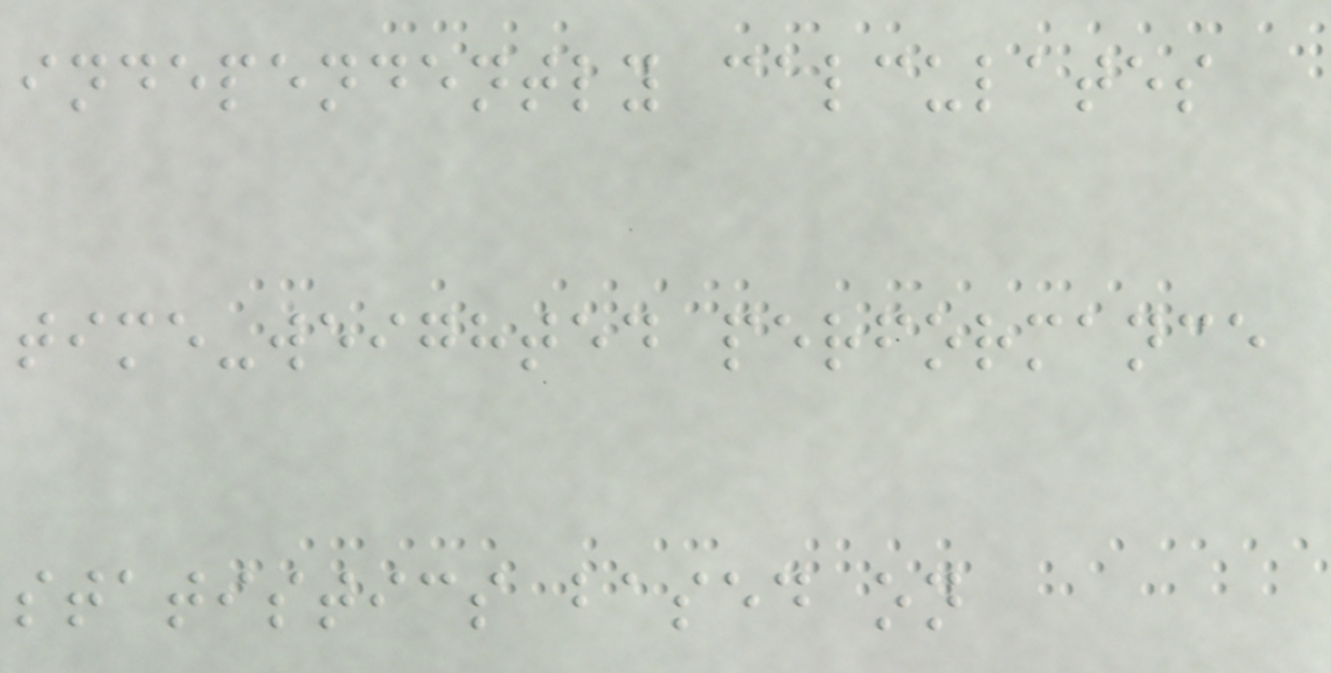independently calculates
time-weighted performance
statistics based on
